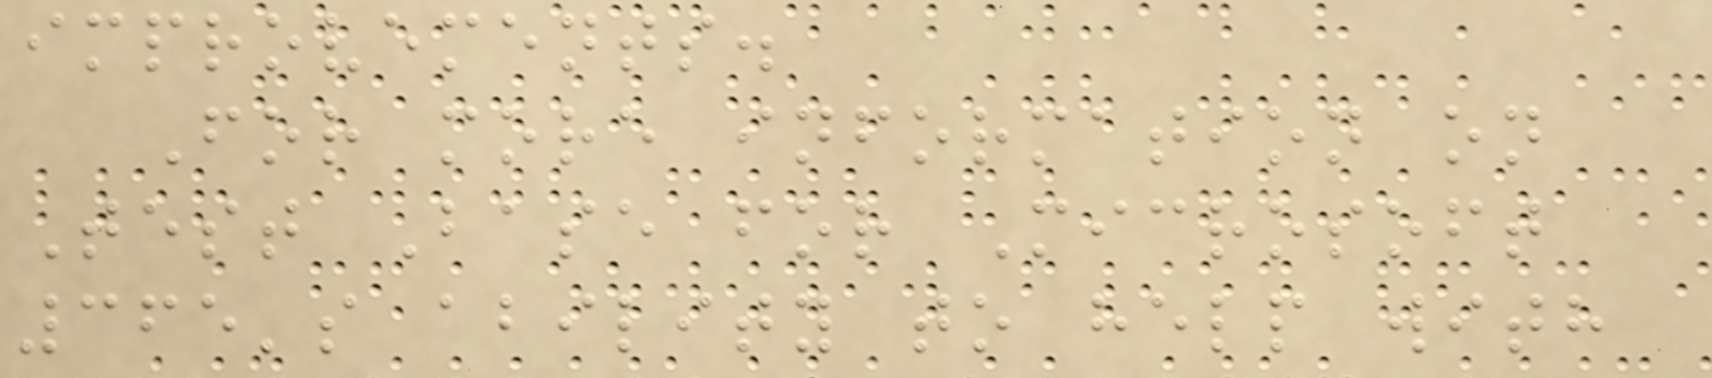improvements.
For more information on
Test Base for Microsoft
365's ability to help with
